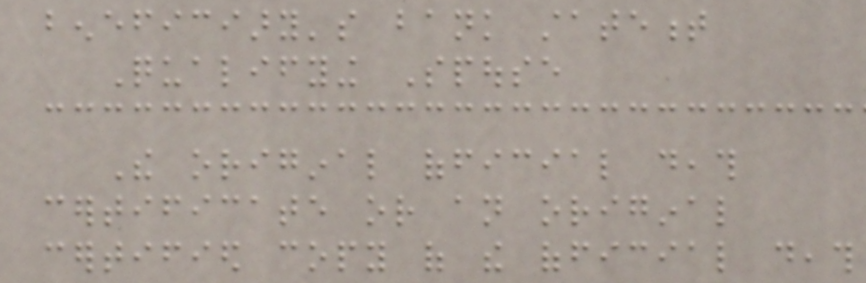beneficiary's bank statement
Qualifying Spouse
The original official death
certificate or an original
certified copy of the official death
